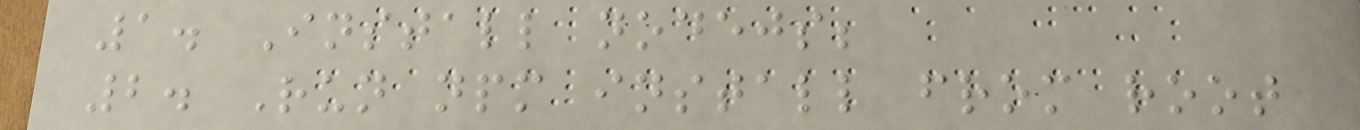1. Install nodejs;
2. Run npm install from root
